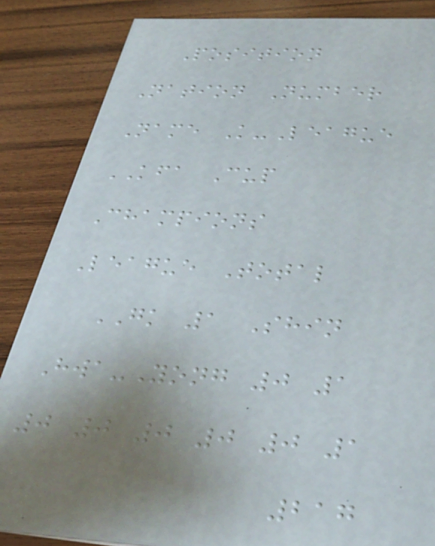Position
Nation Number
Name K-League
KFA Cup
Champions
League Total
GK 1 Shin
Hwa-Yong 0 1
0 0 0 0 0 1
217
